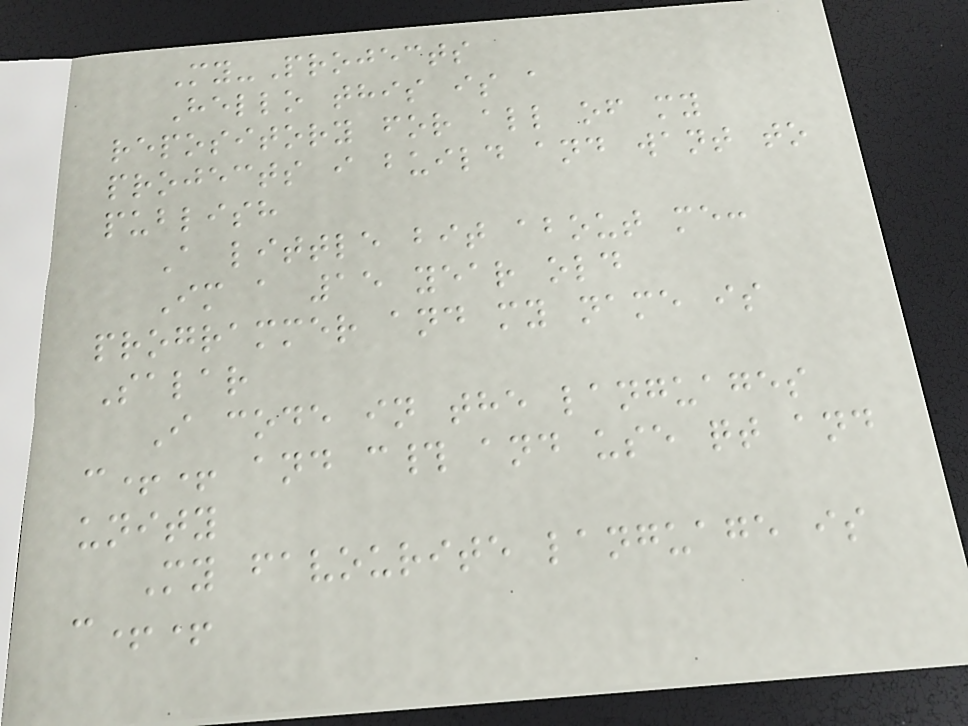My-Projects
Hello this is a
repository for all of my
projects i build and want to
publish
A little bit about me:
Im a 15 year old
programmer and my name is
Salar
I code in the languages
c++ and c# and use qt and
unity
My favourite language is
c++
